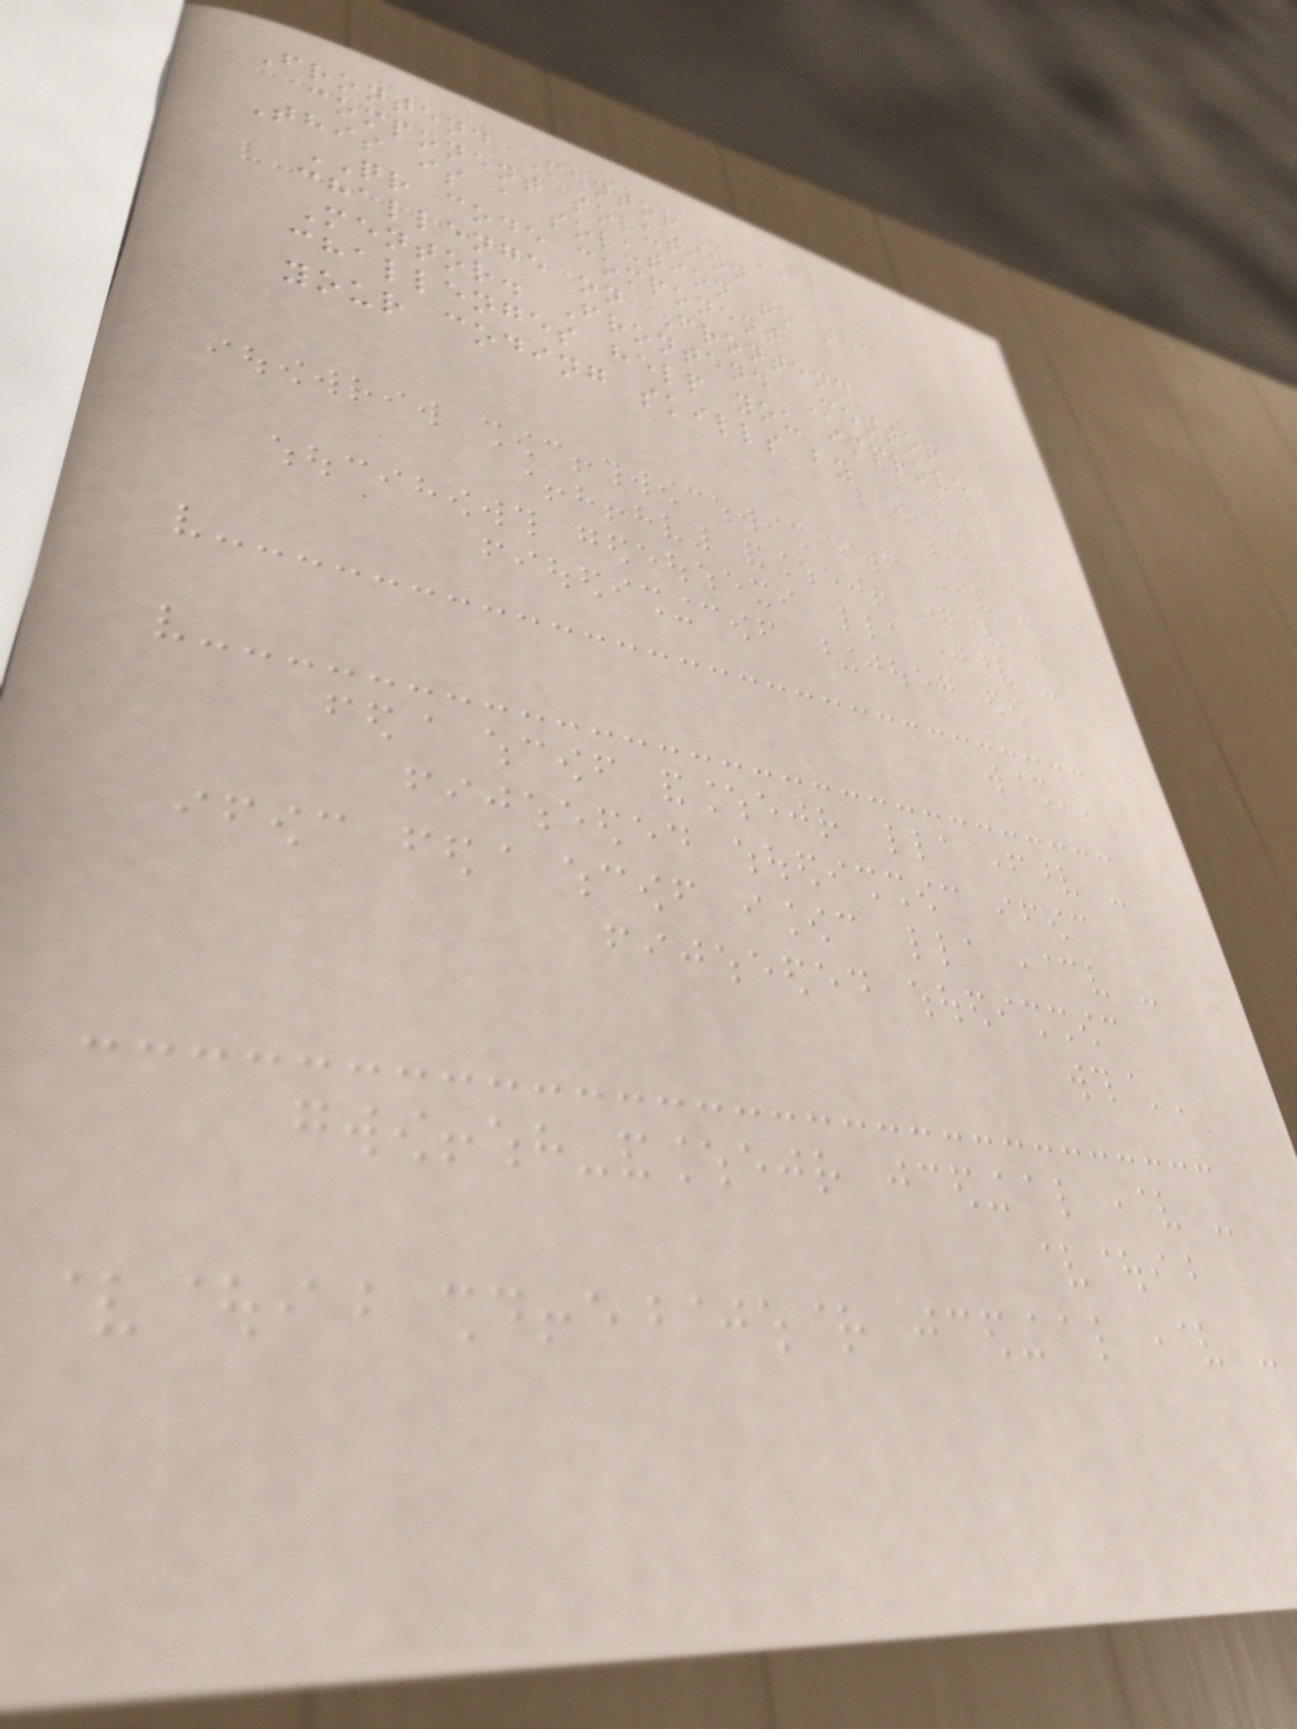Frontend Mentor - QR code
component solution
This is a solution to the
QR code component
challenge on Frontend
Mentor. Frontend Mentor
challenges help you improve
your coding skills by
